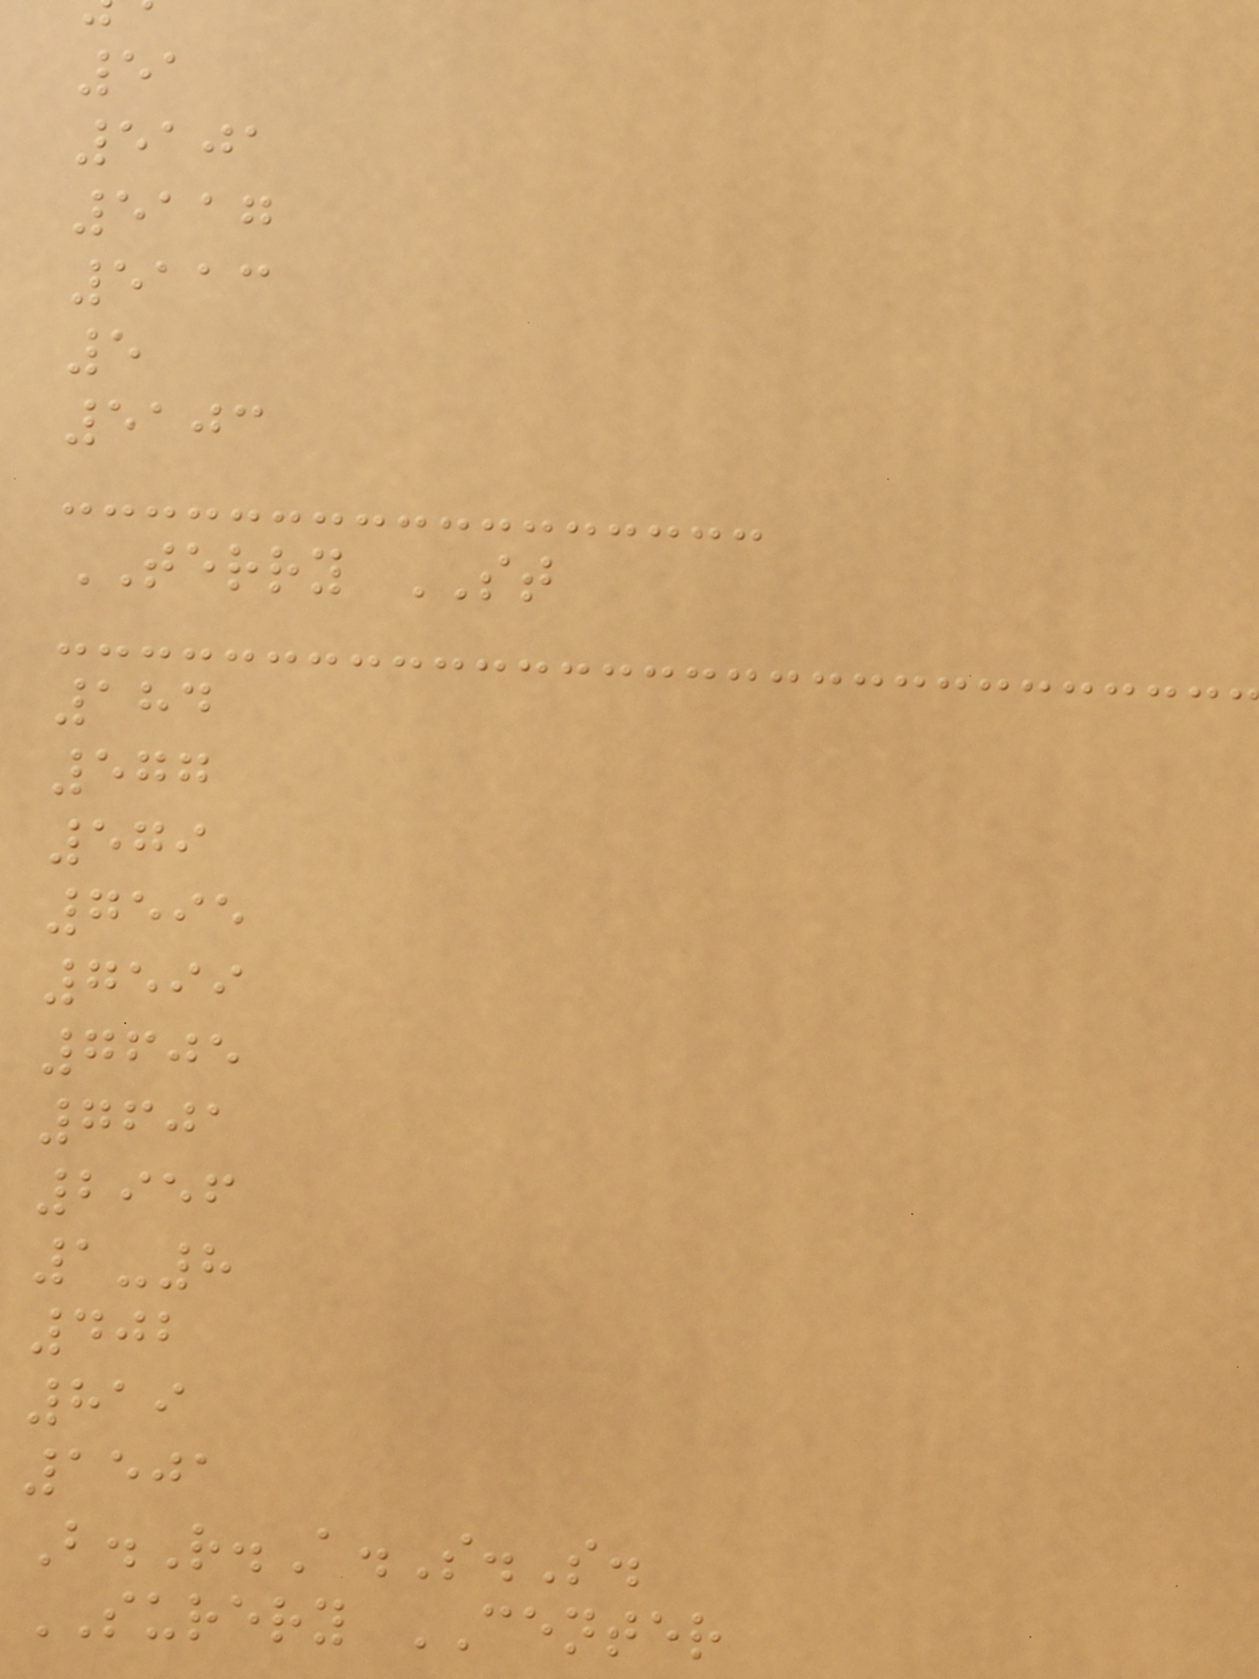51
5101
5117
5113
5
5103
TERRY ST
184
577
579
7595
7599
7605
7601
2956
1-8
402
819
1501
B.R.A.S.S.
SURERY CENTER
